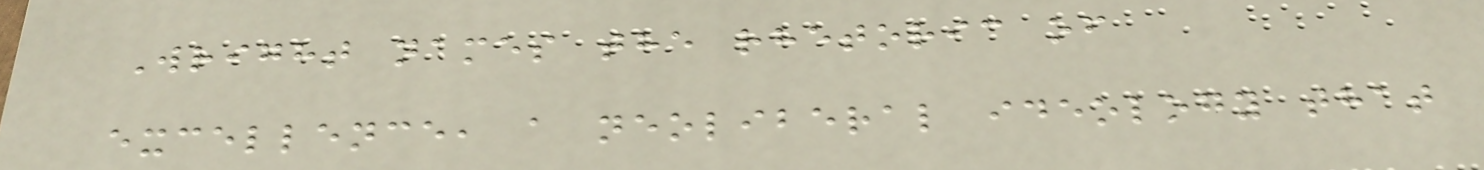Wright names the rhetoric of
excellence, a neoliberal ideology that
